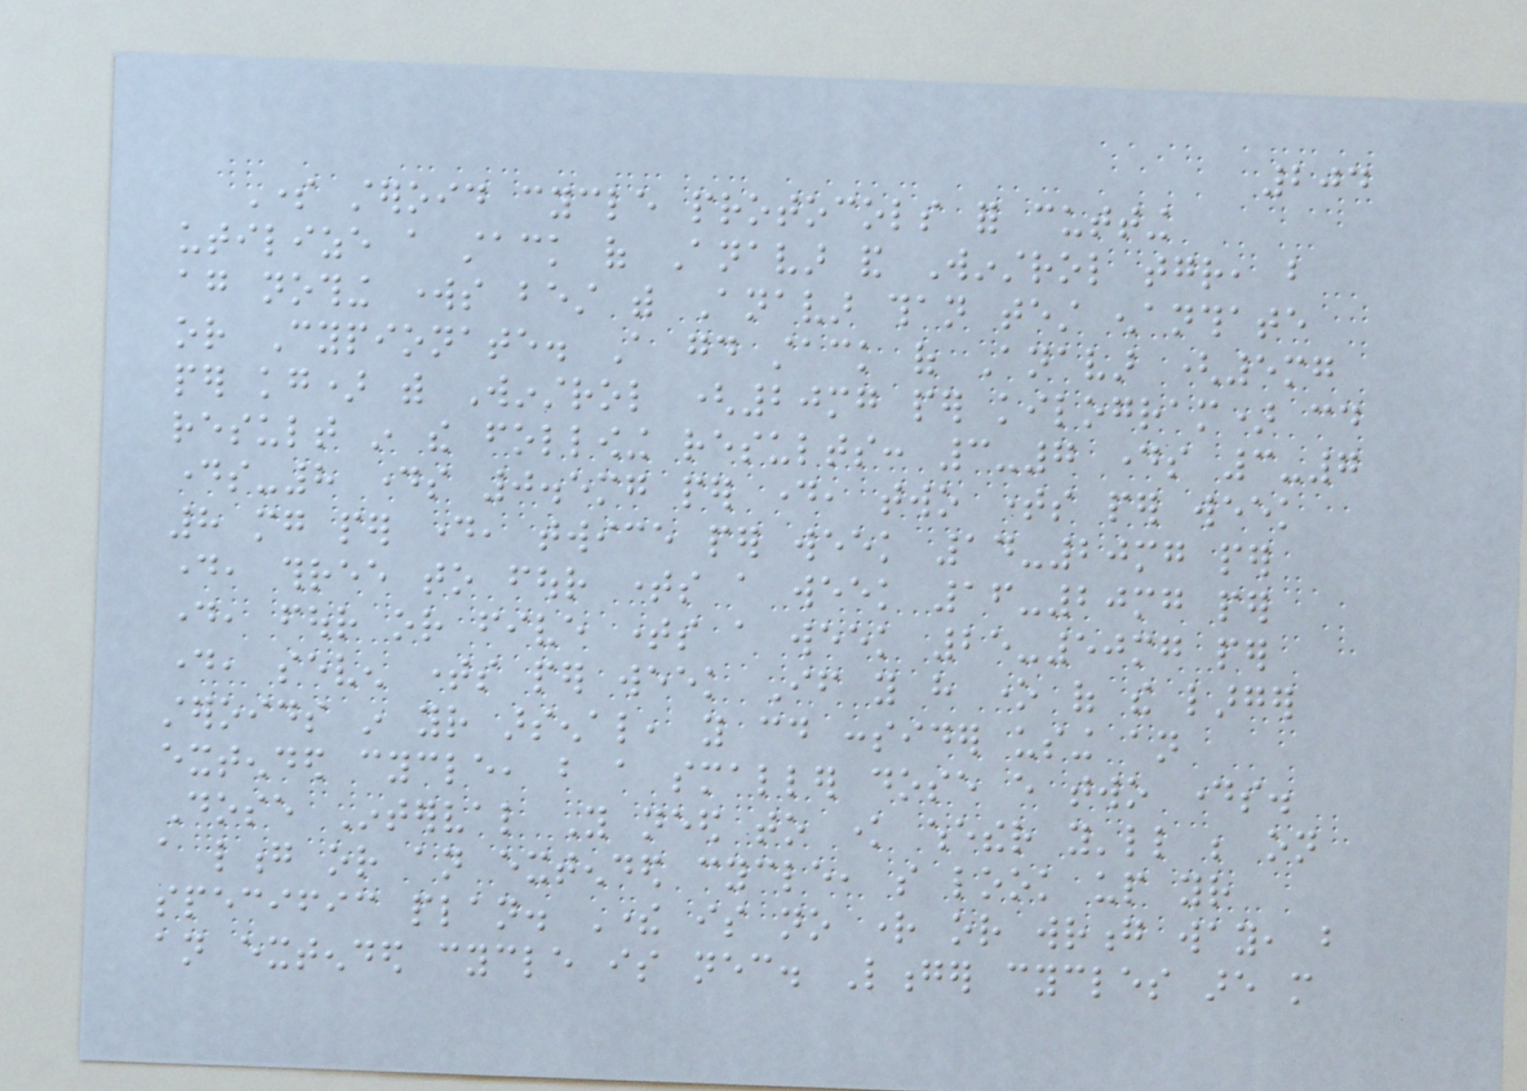204
Some steroid cycle protocols for cutting
utilize a stack of Anavar and Winstrol together, but
again nothing works best with Anavar than test enanthate
or Cypionate. A good stack of Anavar (5mg
per kg) with Winstrol (20mg per kilogram) could
result in the following results: 3-7 days 3-7
days-8 days 0.5mg per day, two times per week
8 mg per day, twice per week 14-20mg per
day, three to four times a week 16-20mg per
day, four or five times a week 25-50mg per
day, seven times per week If you have one of the larger
steroids in your arsenal, you could consider using an
extended cycle, but a smaller dose every two days.
Dose Interval You need to know whether you'll be on
a long or an extended cycle, so look up your
specific plan. There is no right or wrong way, but
an extended cycle is necessary. Longer cycles are more
